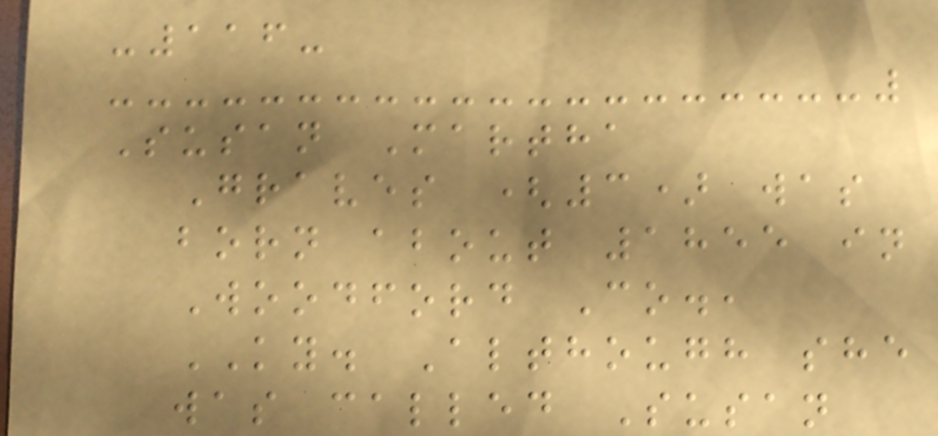-116-
Susan Martha
Graves (3) was
born about 1855 in
Woodford Co.,
KY. Although she
was called Susan
